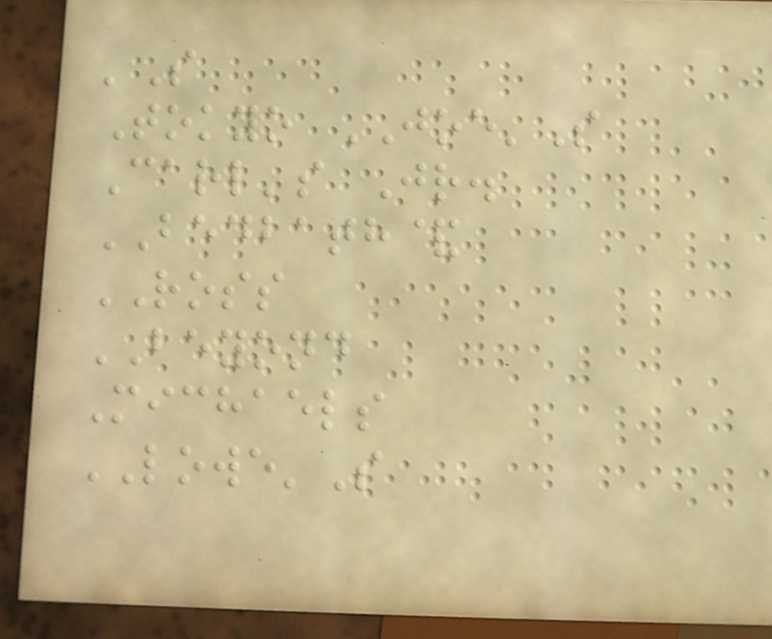'S
Tokyo JOE'S
Carl's Jr.
BEDBATH&
ROSS
BEYOND
Michaels
LOWE'S
